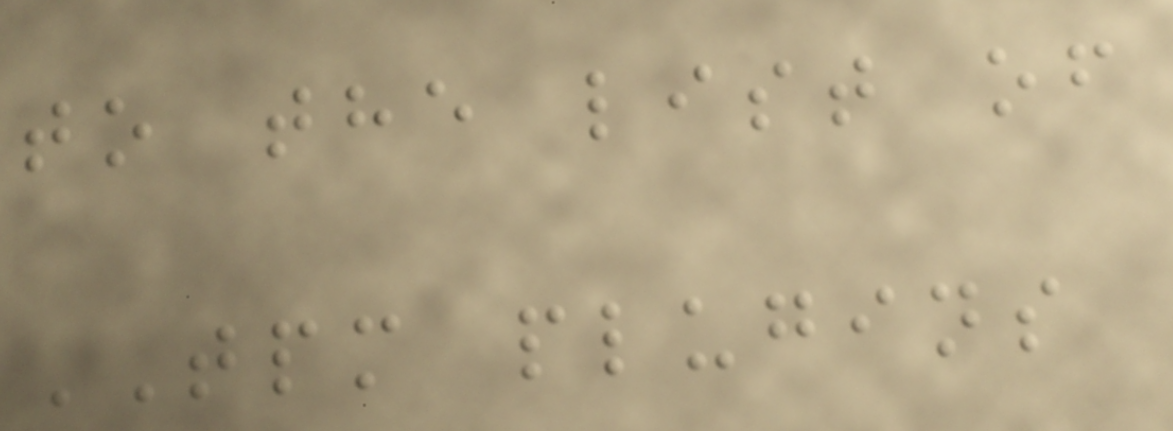to the list of
TPM plugins
